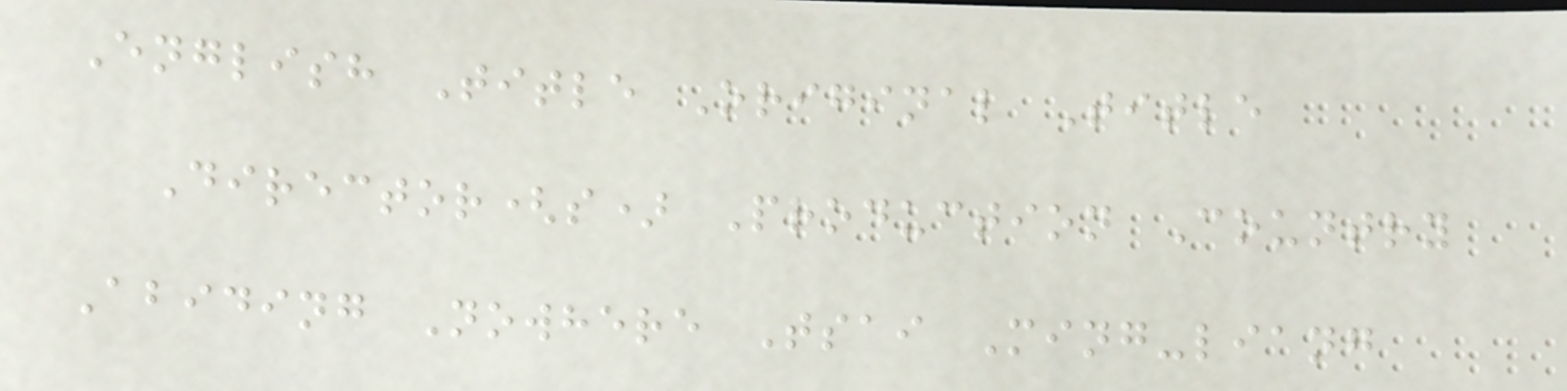English Title Original Title
Director(s) Production Country
Abiding Nowhere Tsai Ming-liang
